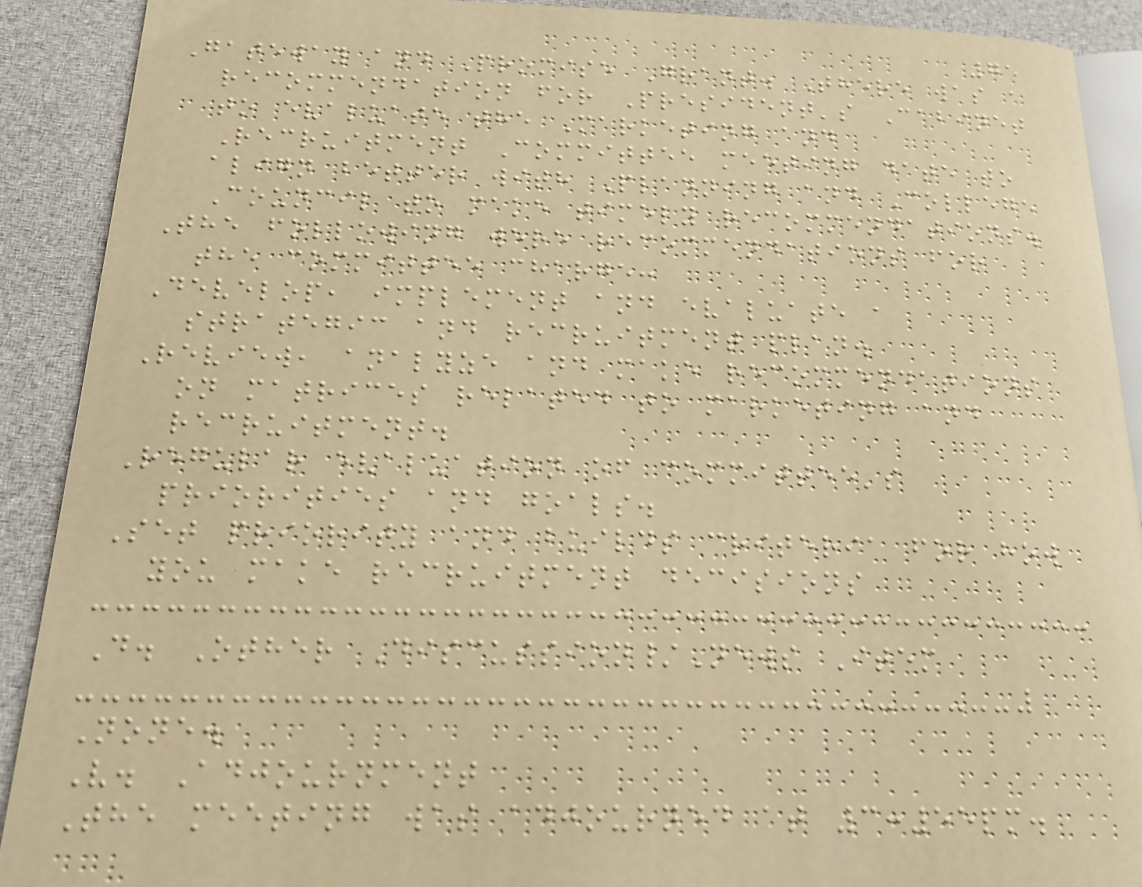75
Gateway and Promise Grant. There was a
recommendation for President's Cabinet
to evaluate the Marketing and
Recruitment Committee meeting date to
align better with Planning and College
Council to make timely recommendations.
The following were recommendations for
the committee charge:
Develop, implement and evaluate a
strategic and recruitment plan.
Review, analyze and make recommendations
on matrices related to marketing and
recruitment.
Regular evaluation of committee's
priorities and goals.
Set priority and builds criteria for how
you make recruitment decisions
D. Other Discussion/News Item
None.
V. Adjournment
The meeting was adjourned at 3:55pm.
